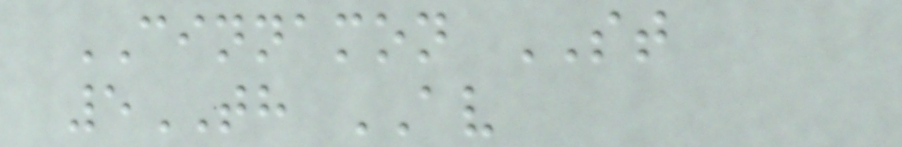CINNAMON ST
5TH AV
